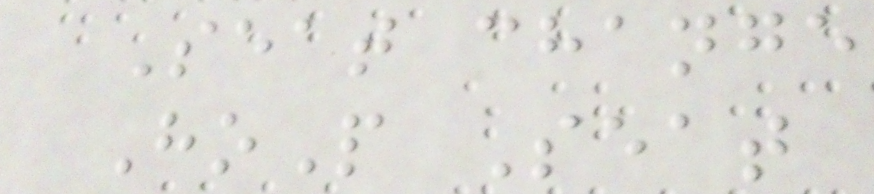Seat change
HoP Seat
